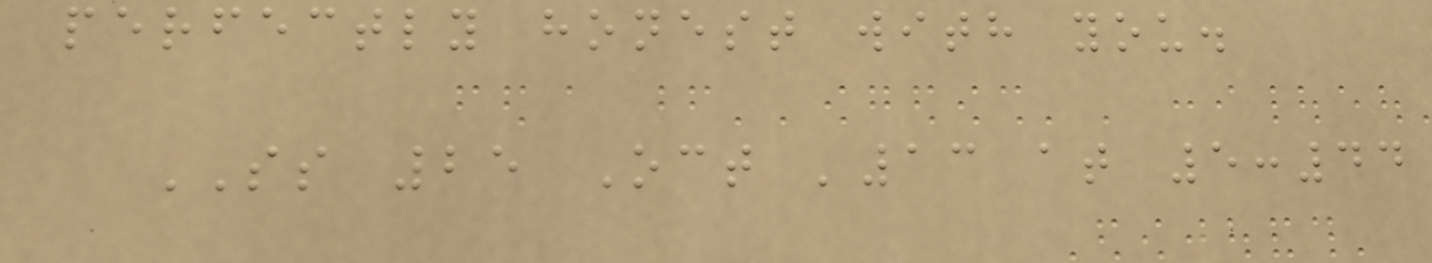perfectly honest with you.
SS 25 Oct '13 at 5:44
